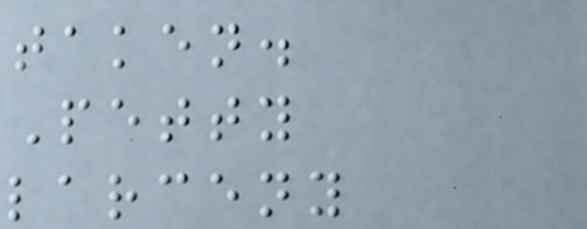taken.
Petty
larceny
